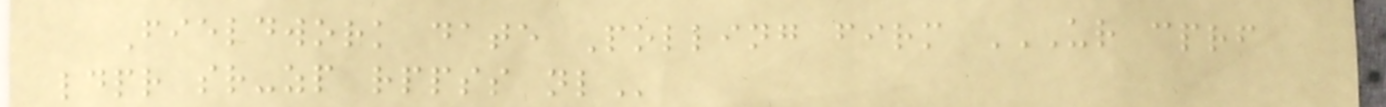Fieldwork date Polling firm UR CPRF
LDPR SR-ZP RPPSS NL
